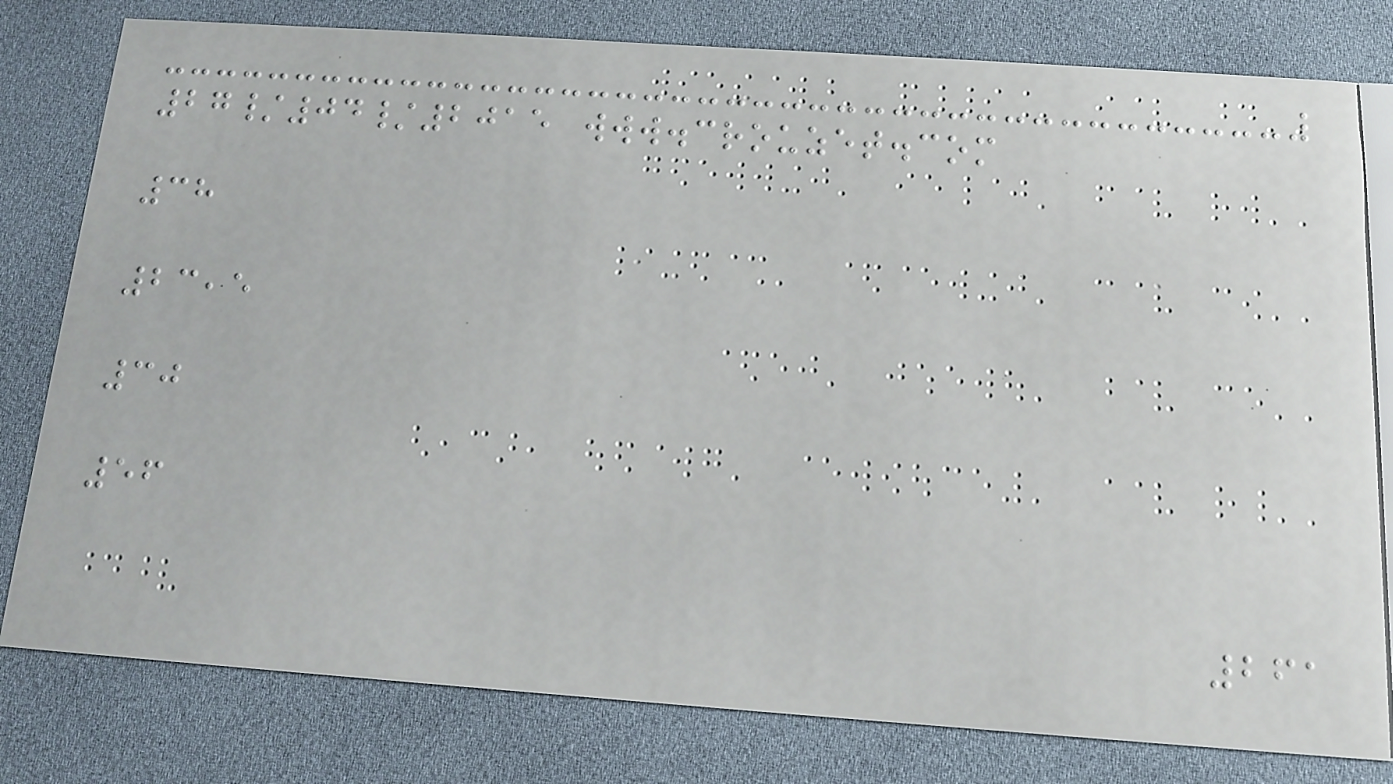27/04/2015 www.crouzet.com
38
23,5
30
56
261
